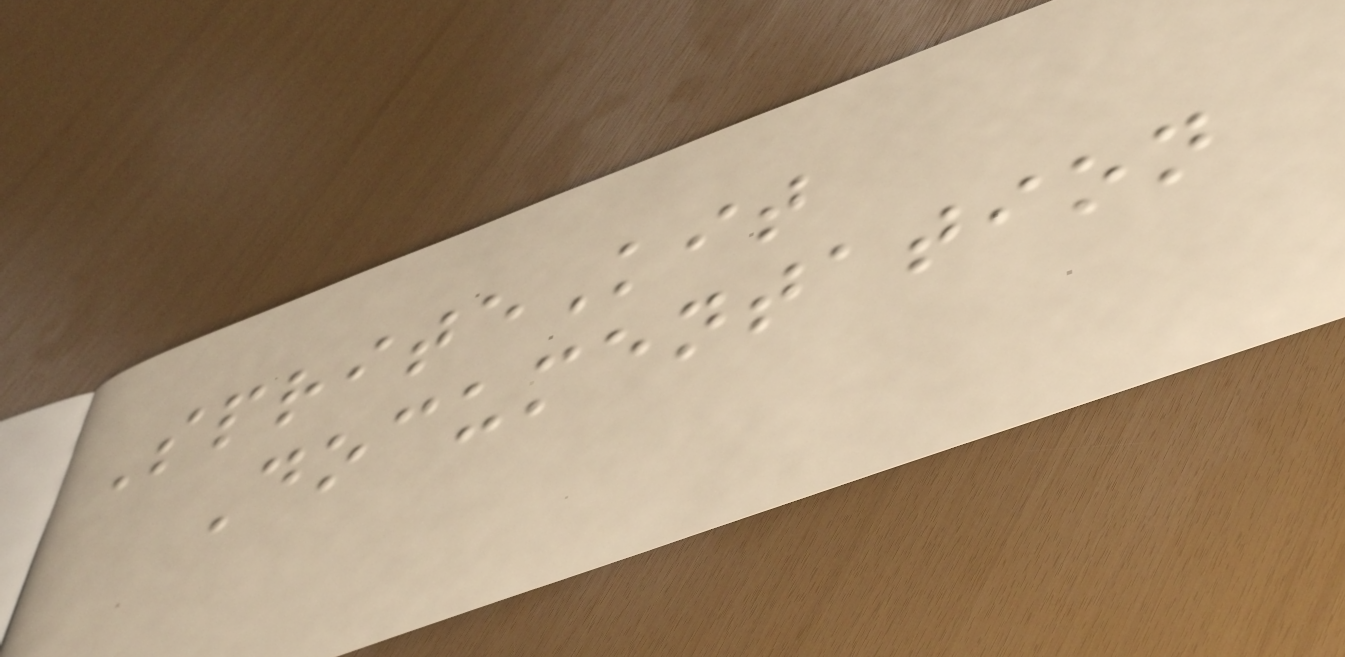SpriteKit
Documentation
